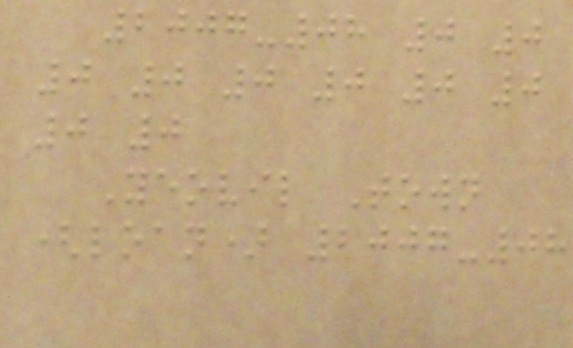2007-08 0 0
0 0 0 0 0 0
0 0
Yeovil Town
(loan) 2007-08
